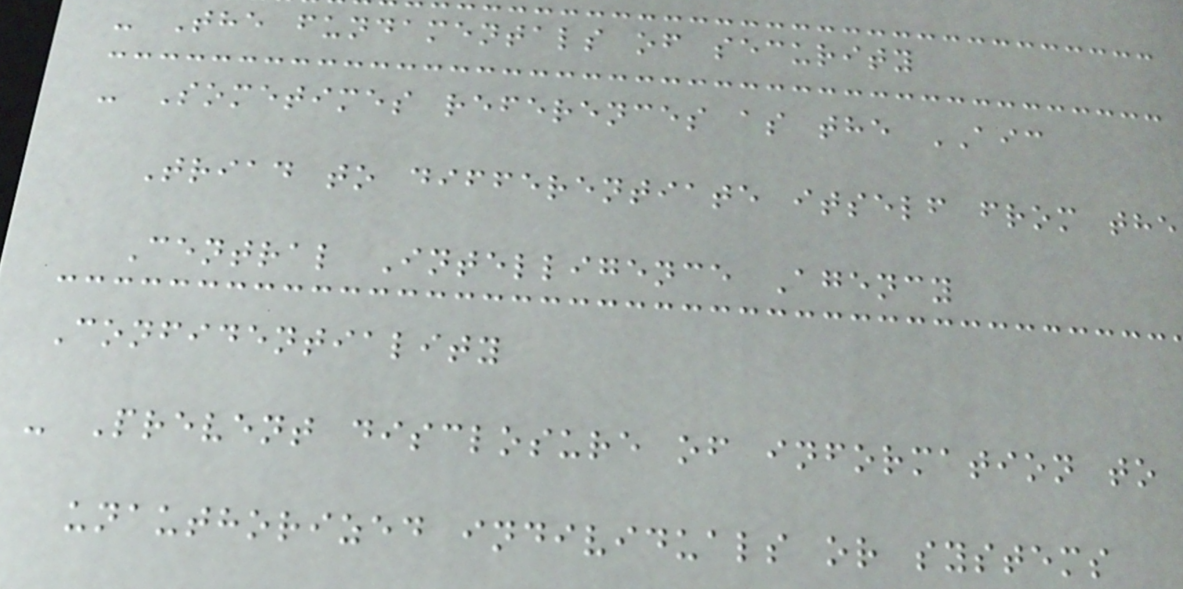- The fundamentals of security
- Sometimes references as the AIC
Triad to differentiate itself from the
Central Intelligence Agency
Confidentiality
- Prevent disclosure of information to
unauthorized individuals or systems
